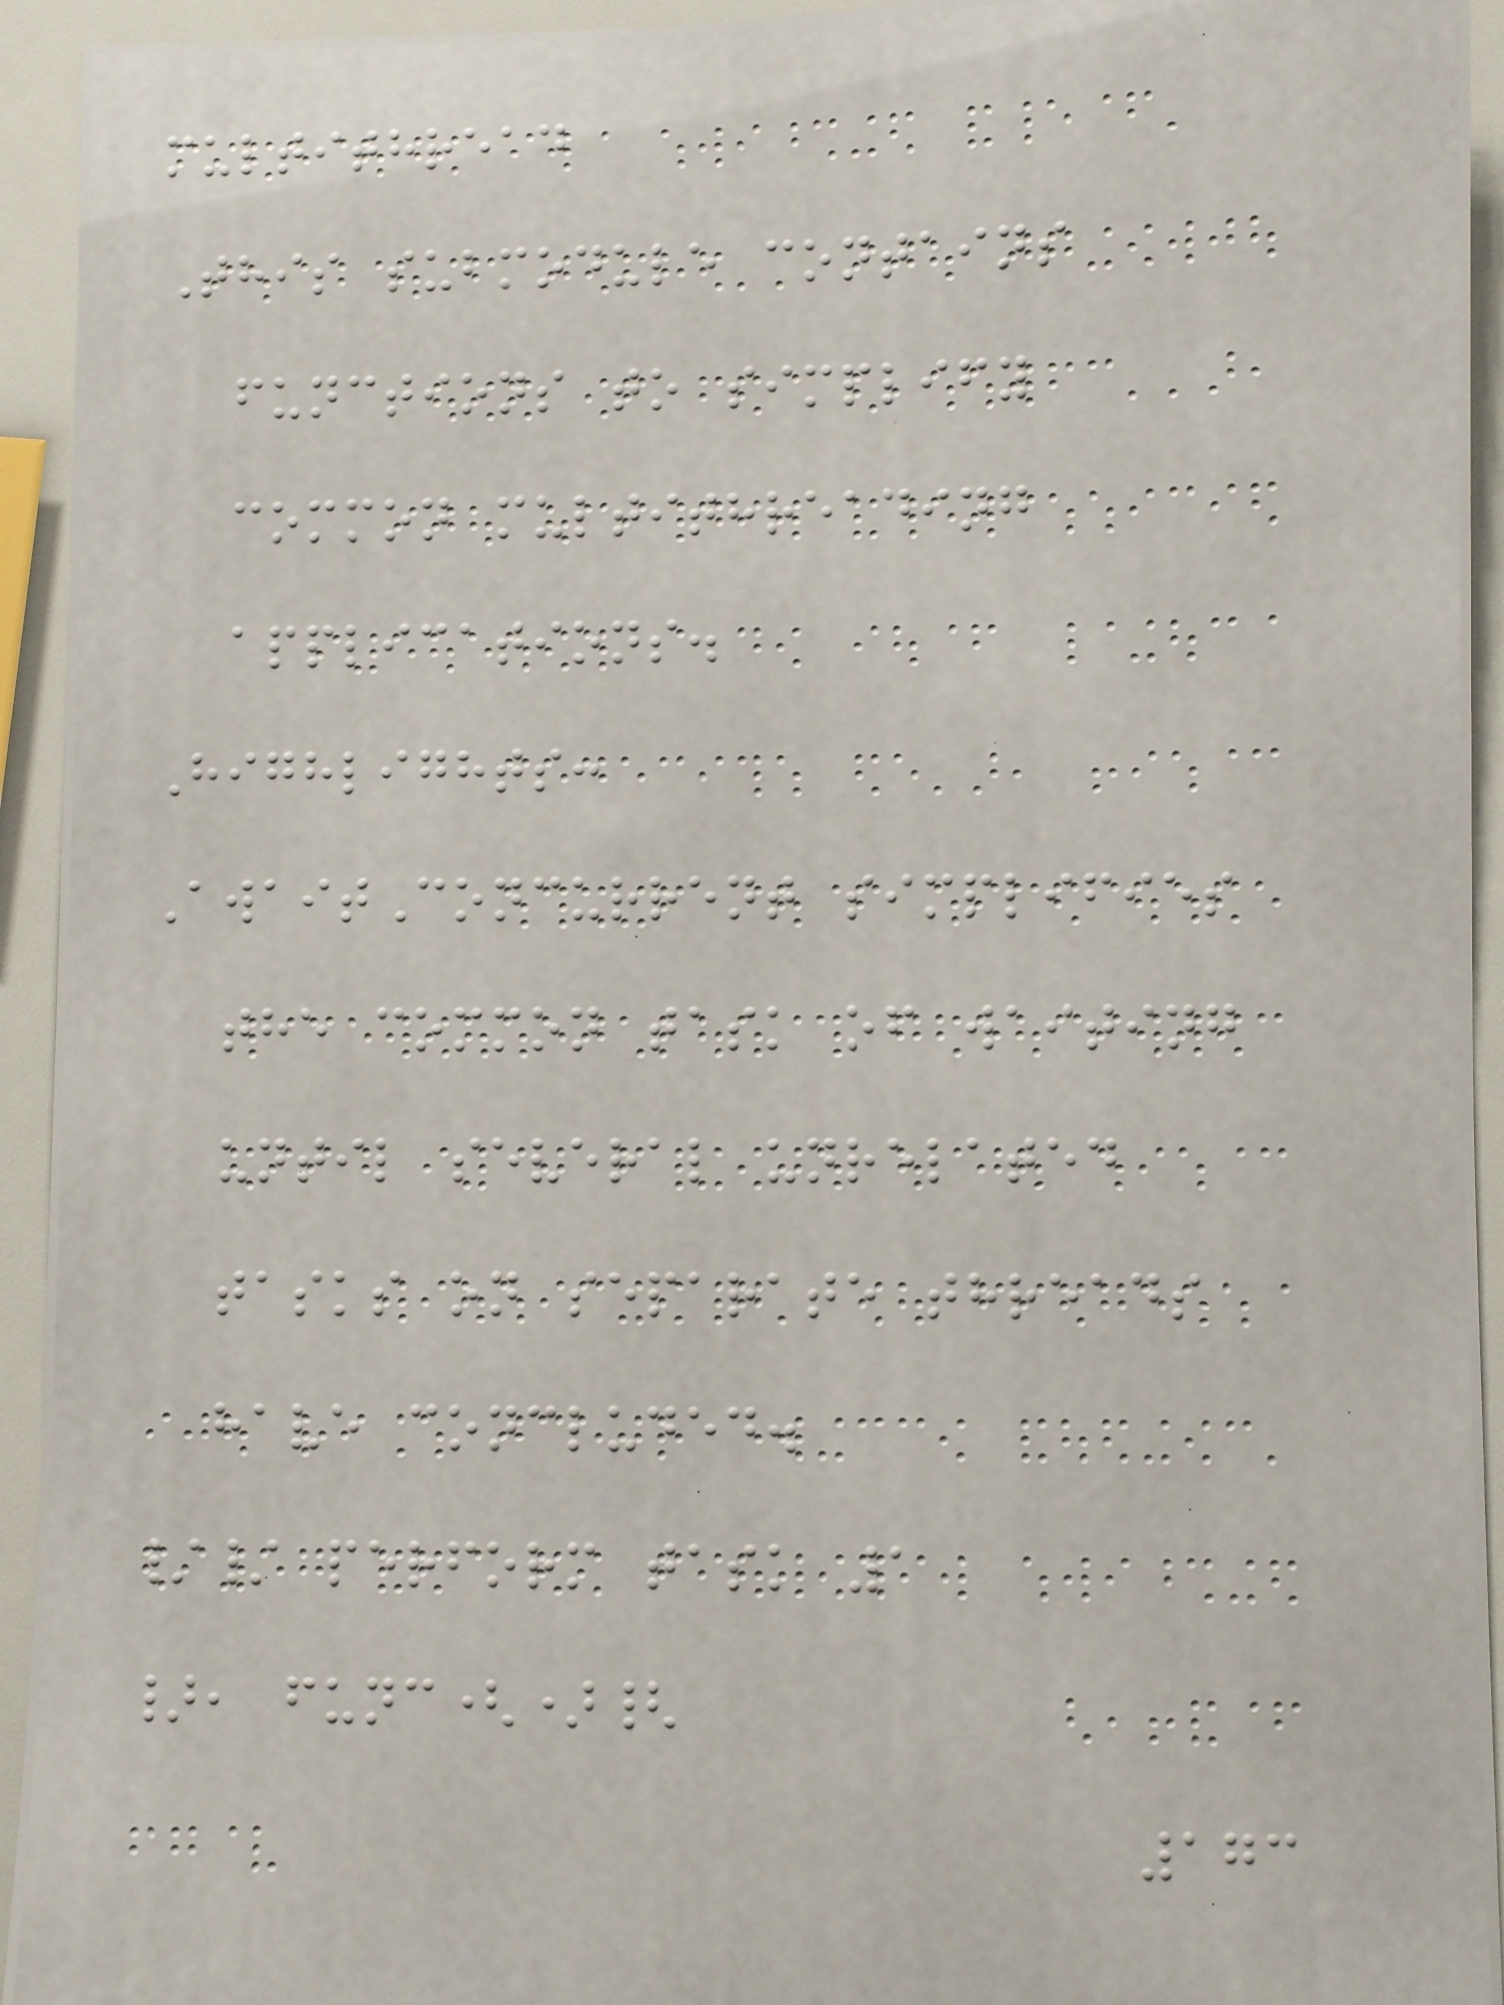multithread
This submodule contains
functions to simplify
common multithreading
applications.
Highlights:
AwaitConcurrent simplifies
the common task of waiting
until several unrelated
tasks on separate threads
have concluded.
// perform task 1
}, func(){
173
